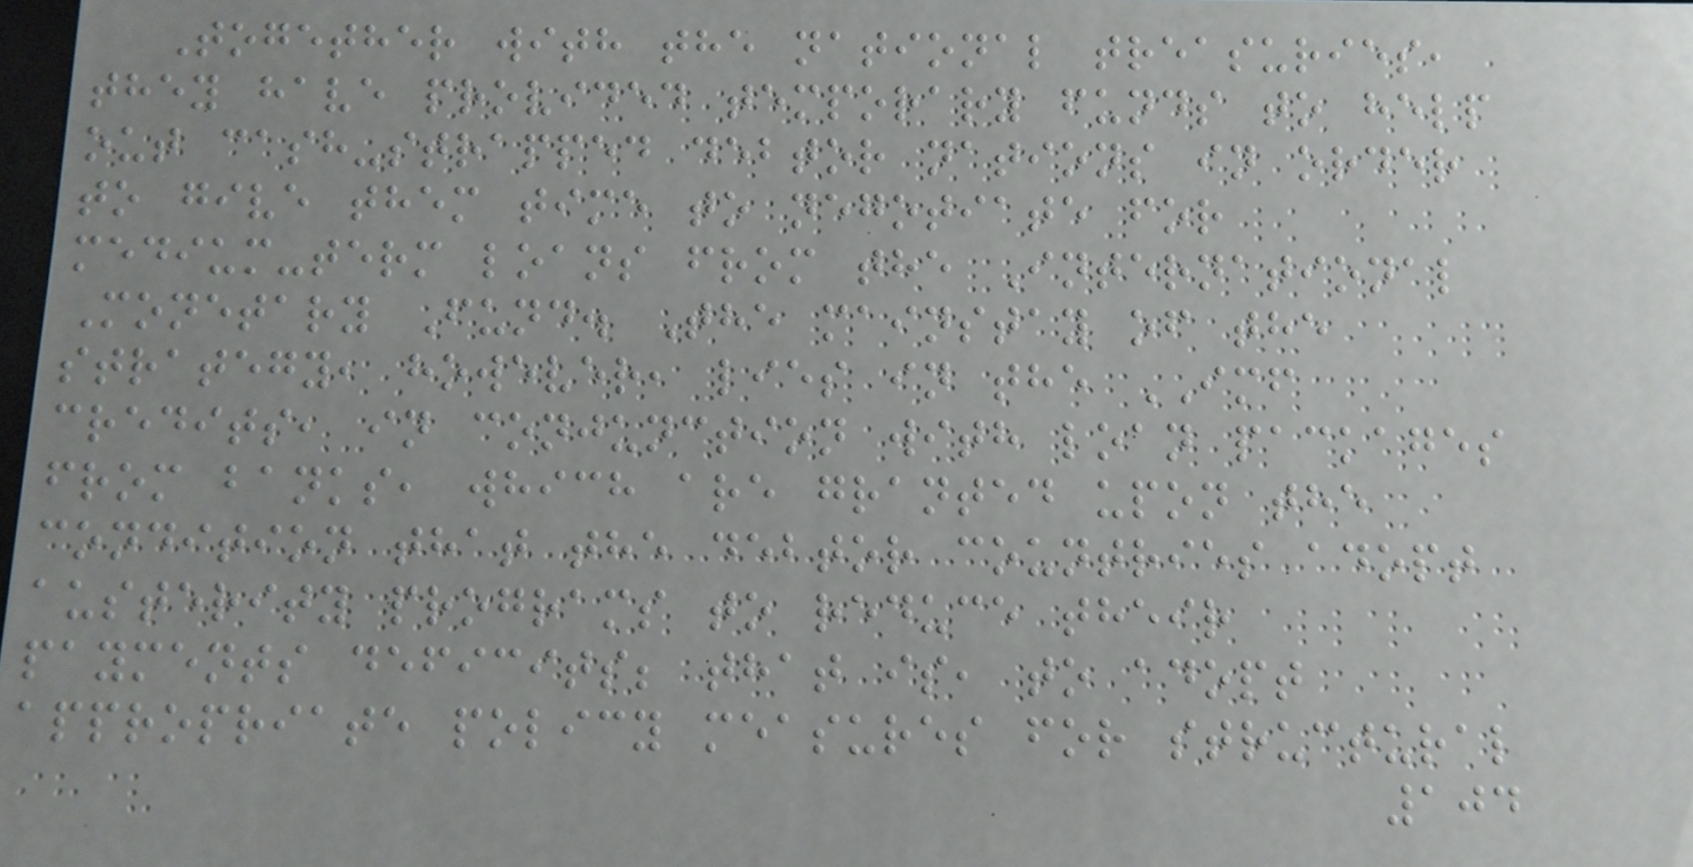Together with the national treasuries,
they have provided temporary funds to help
out cash-strapped debtor nations in order
to give them time to negotiate for
medium-term loans from the International
Monetary Fund. The mainstay of the
strategy, however, lies in the IMF
credits, in conjunction with loan packages
from banks, which are granted upon the
condition that the debtor countries adopt
austerity programs to reduce their
payments deficits; that is, to adopt
appropriate policy measures for structural
104
